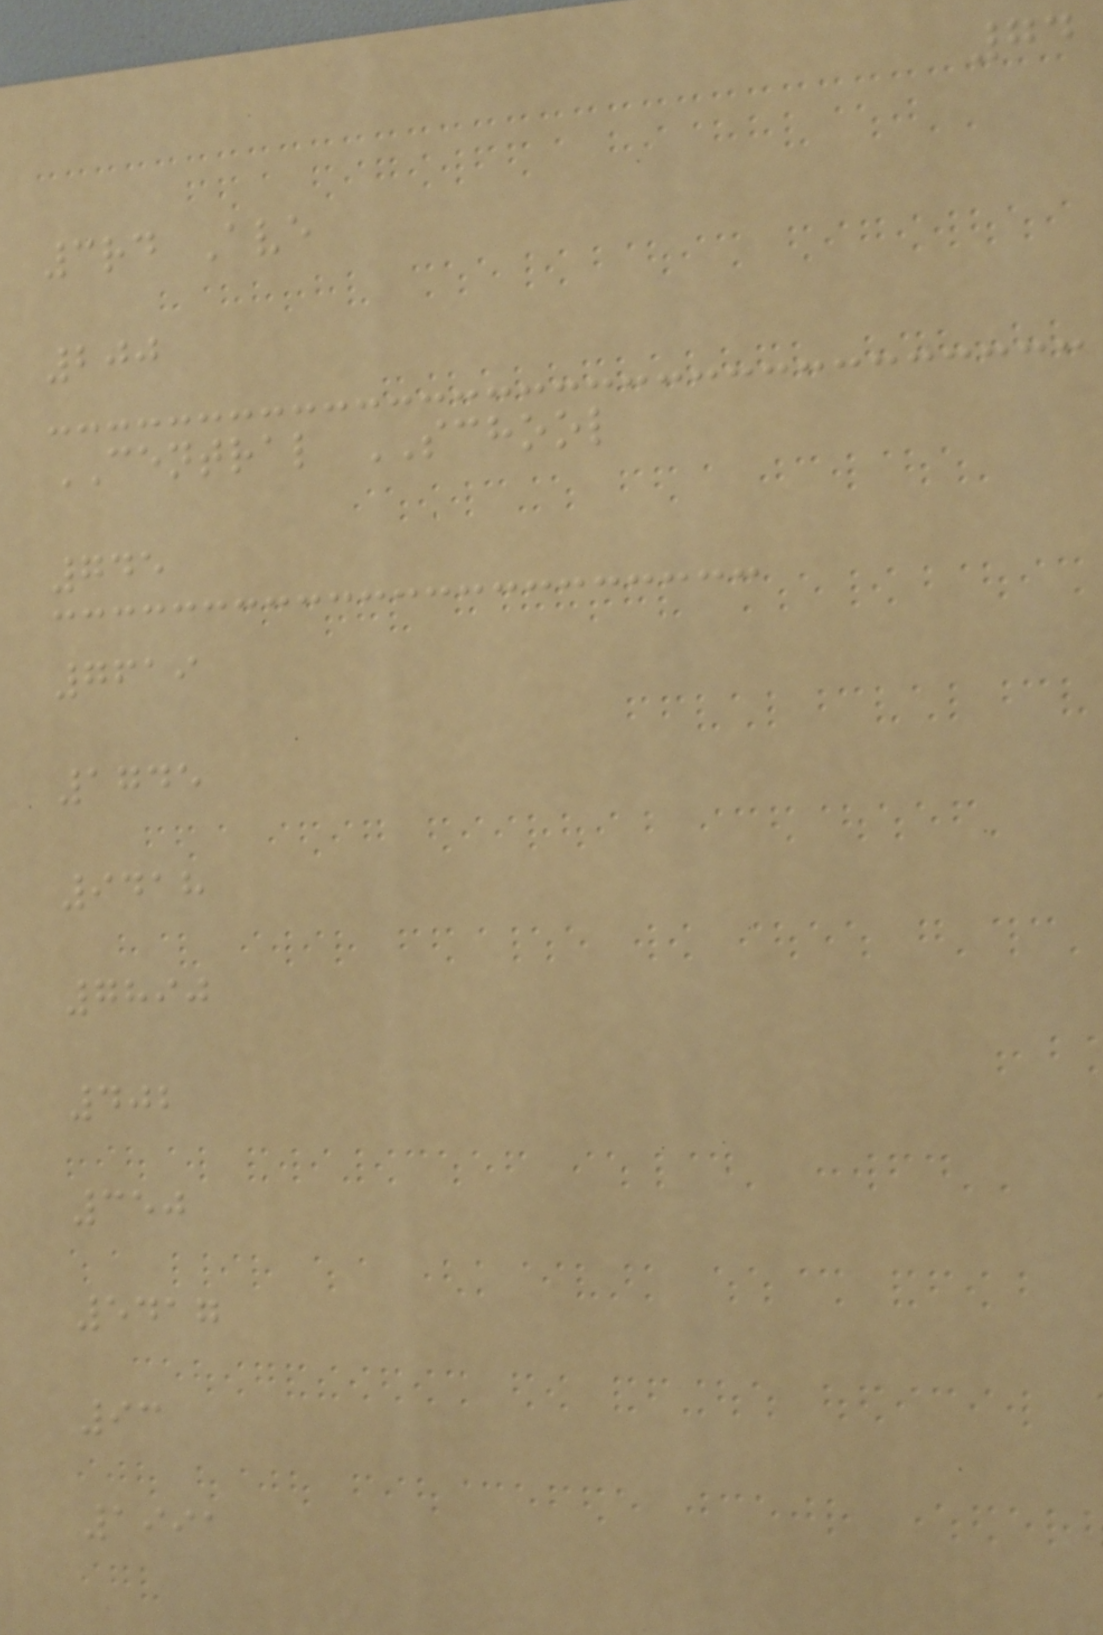74
3rd Ave
200
CENTRAL SCHOOL
745
7619
1745
9418
7890
402
350
5417
93
1991
